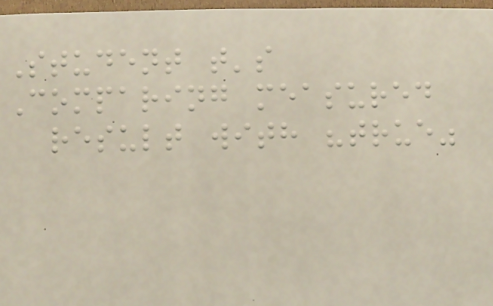Student t's
Comparing measured
result with "true"
